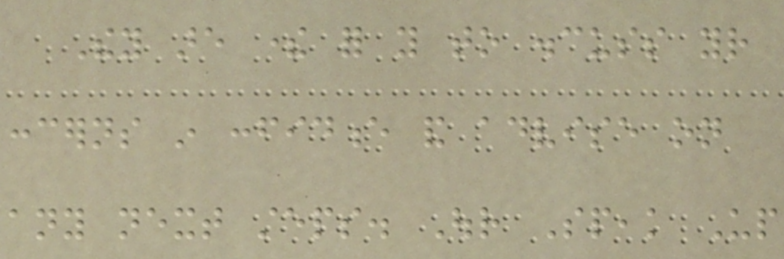They are there for you to discuss your
concerns in confidence and advise on
any next steps. Our Speak Up
